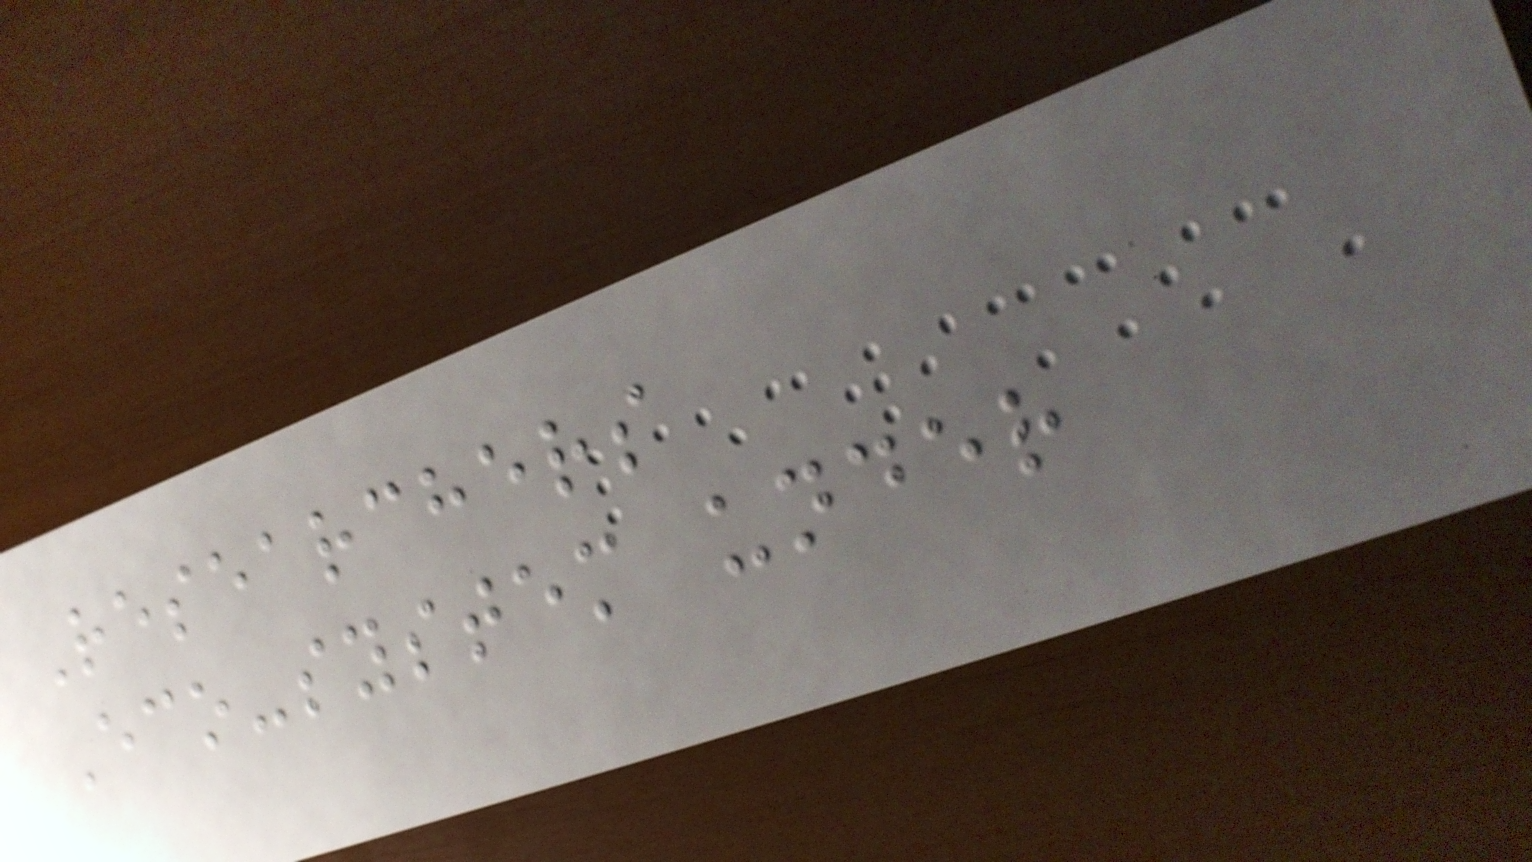Researchers
Eco-system under
